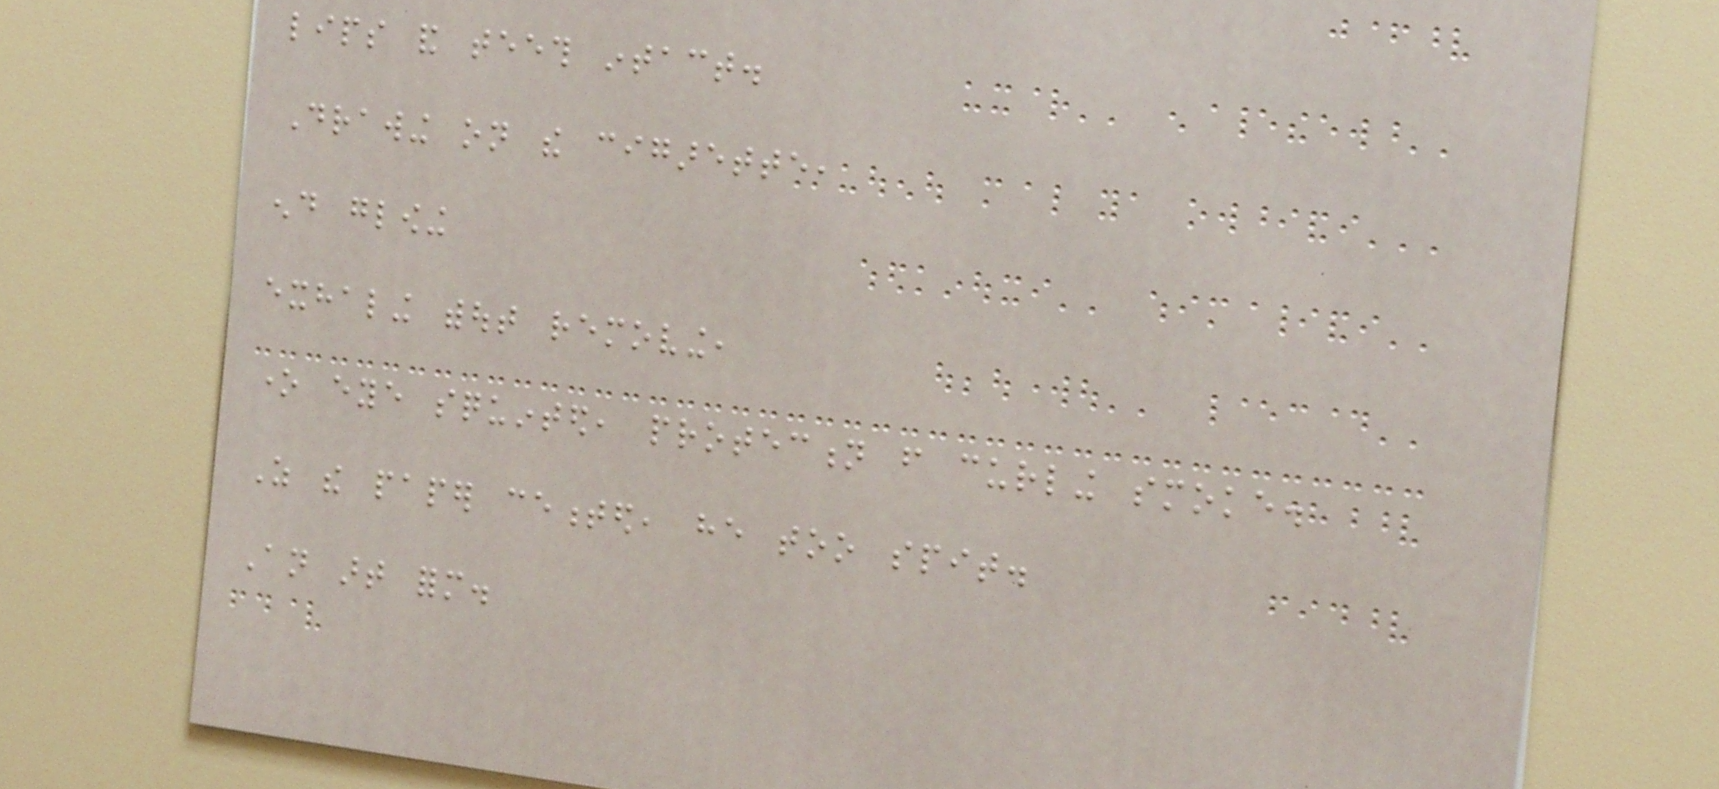lips and teeth intact.
Drawing on the cigarette,
end glowing
exhaling without removing,
one eye squinted, protection from curling smoke.
As the paper cemented, he too spit.
An art form.
